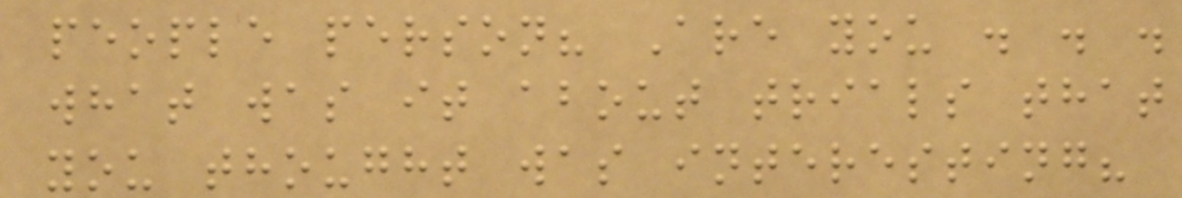people person? Are you . . .
what was it about trials that
you thought was interesting?
